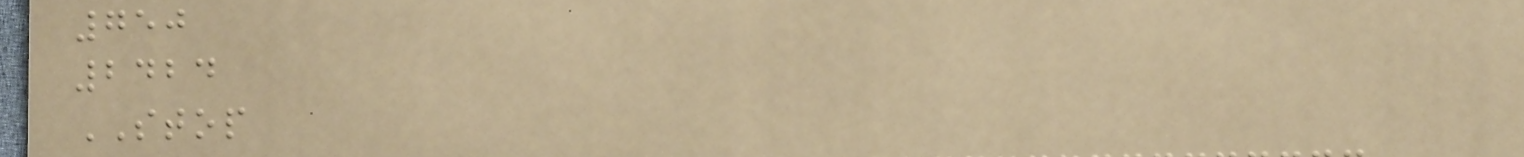750
2424
STOP
